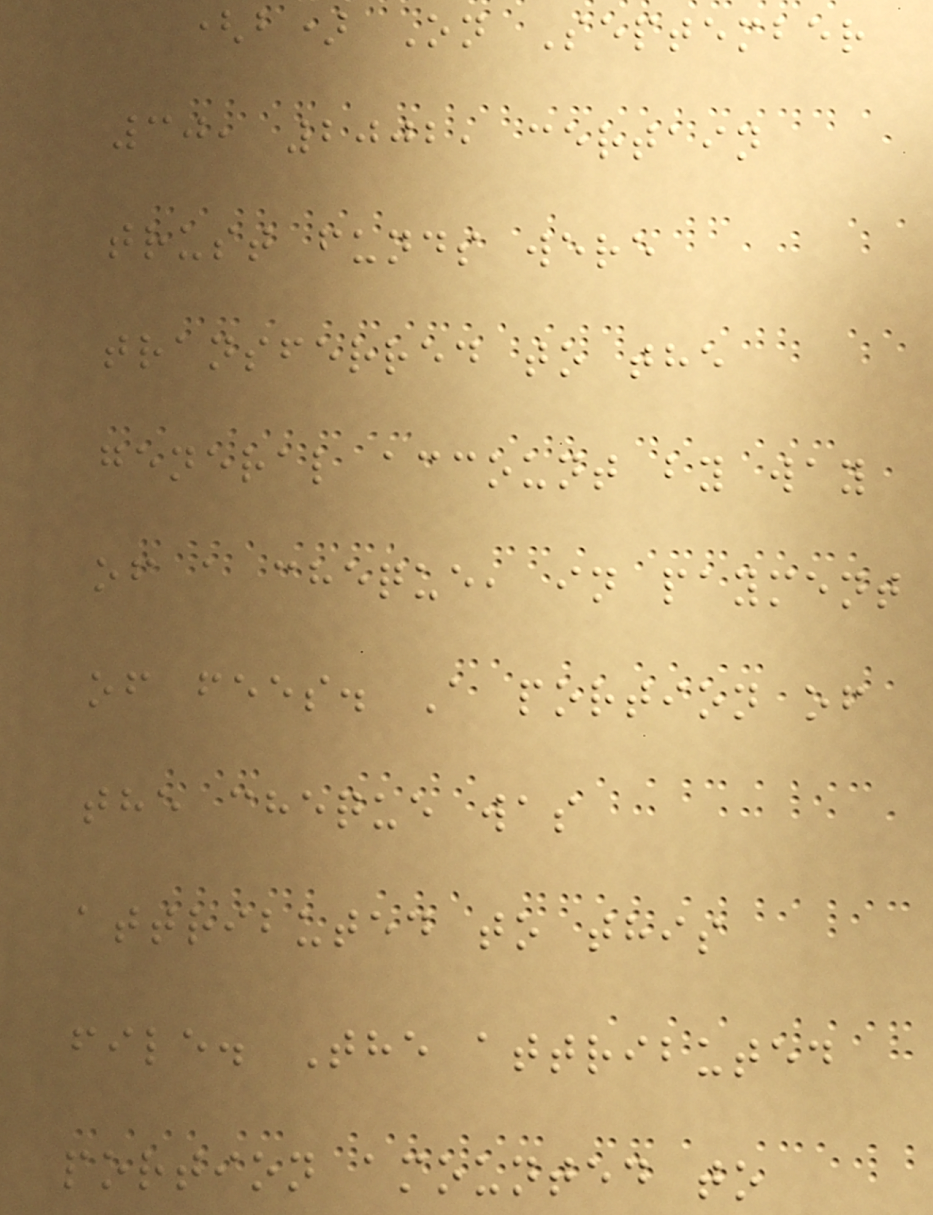(b) On September
30, 2002, certain
trust funds were
transferred to the
general account by way
of a cheque, in payment
of fees. A portion of
the cheque was
attributed to this
file. The attributed
portion amounted to
